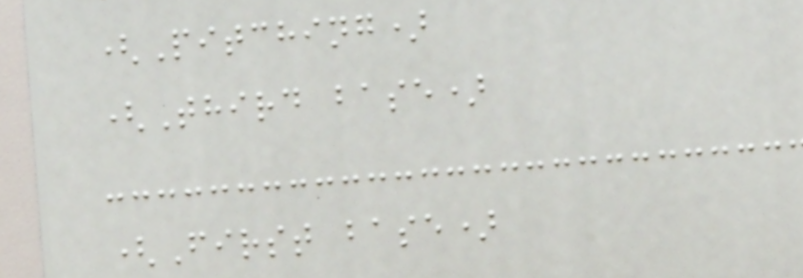(Pitching)
(Third base)
(First base)
